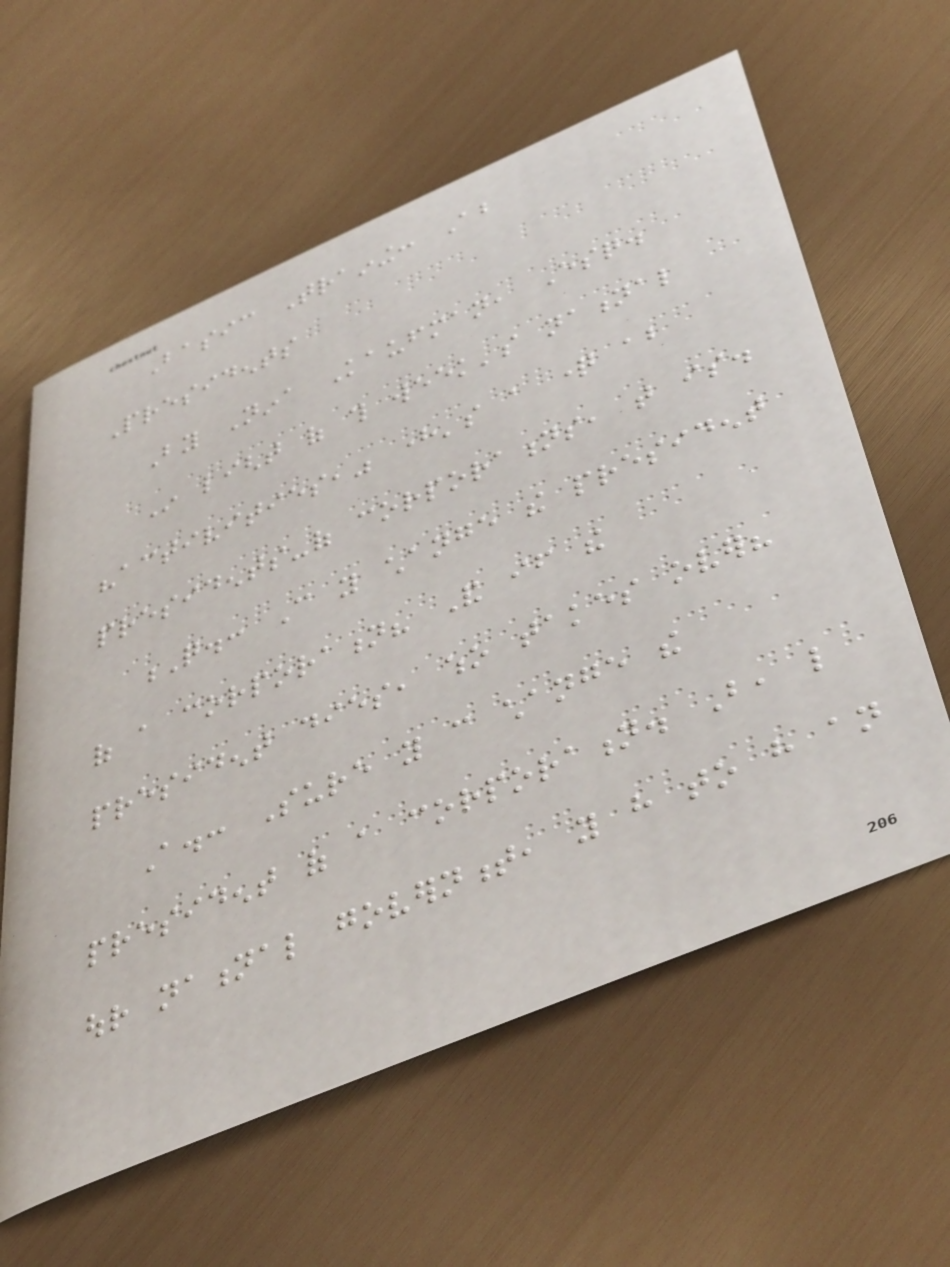Basic Training: About
Presidents
By Nina Kaufman, Esq.
In light of this week's national
"activities," here's a question about
presidents-of corporations, that is.
Q.: Can you change the president
of a corporation? And if the
president dies, who takes over?
A.: Sure you can change the
president of a corporation. But, like
our national government, you have to have an
